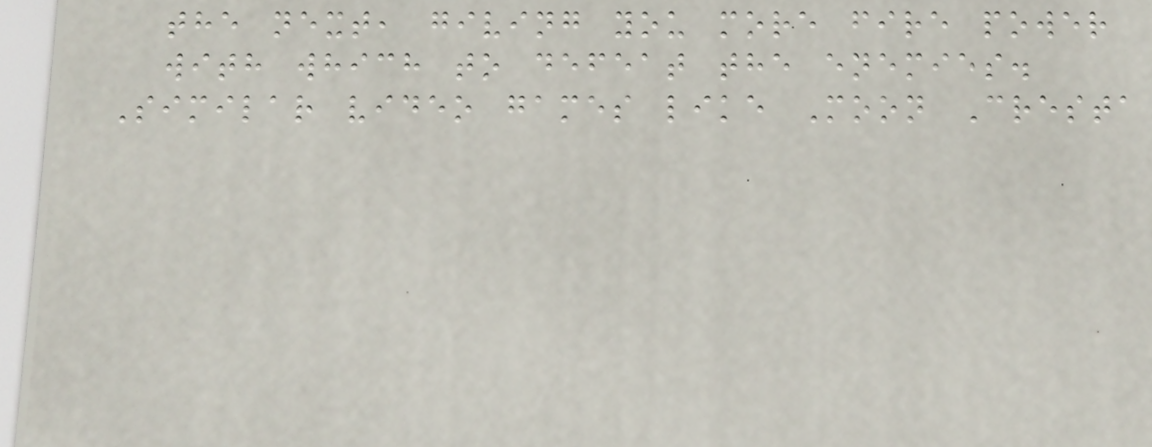the next, giving you more fire power
with which to defeat the enemies.
Similar video games like Moon Cresta
